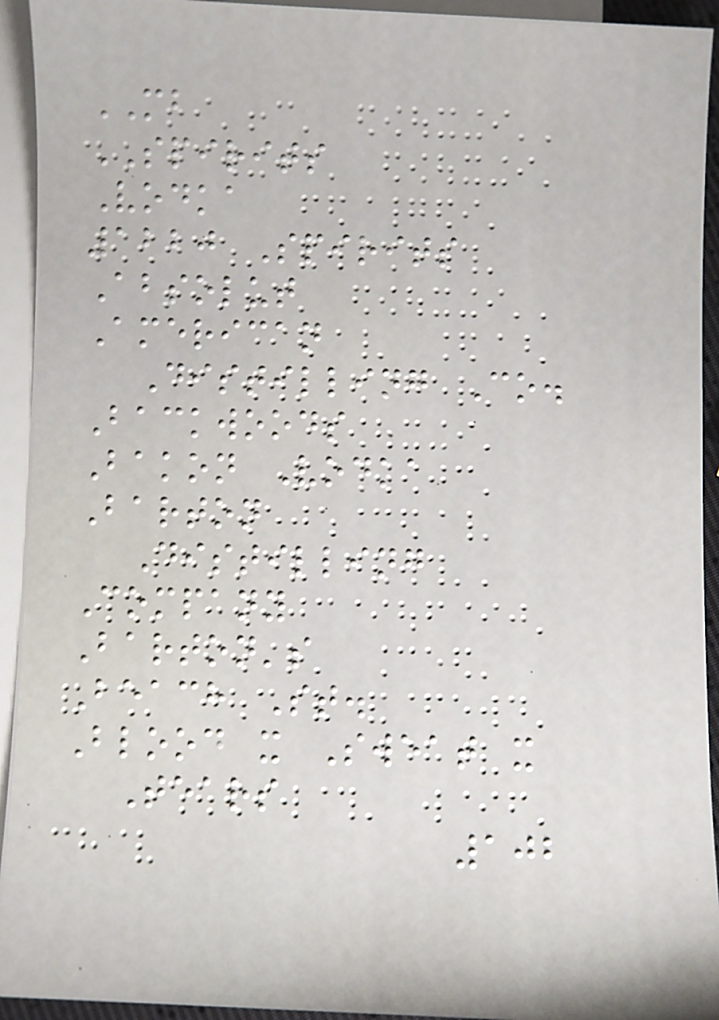MB
SPIRITS
Vodka
1220 Spirits
Absolut
American
Distilling Co.
Backwoods
Bakon Vodka
Barton
Distilling
Company
Barton's
Beach St.
Blood x Sweat x
Tears
102
